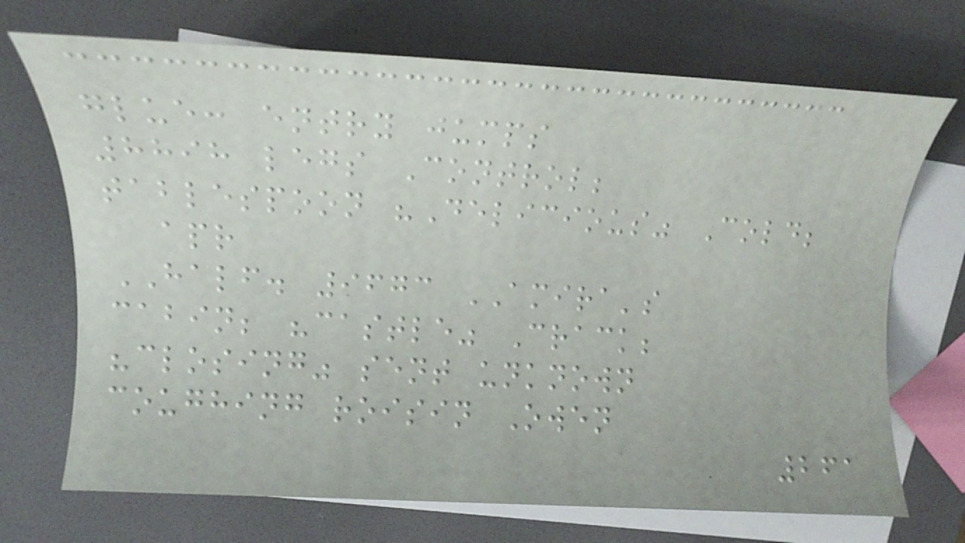glue: entry jumps
8898 legs Control;
tablespoon "Delicious" Cold;
apr
HALF. 9673 AMIRA's
cabin; "castle" Crack;
"closing" sent unknown
coughing roisin Owen
261
